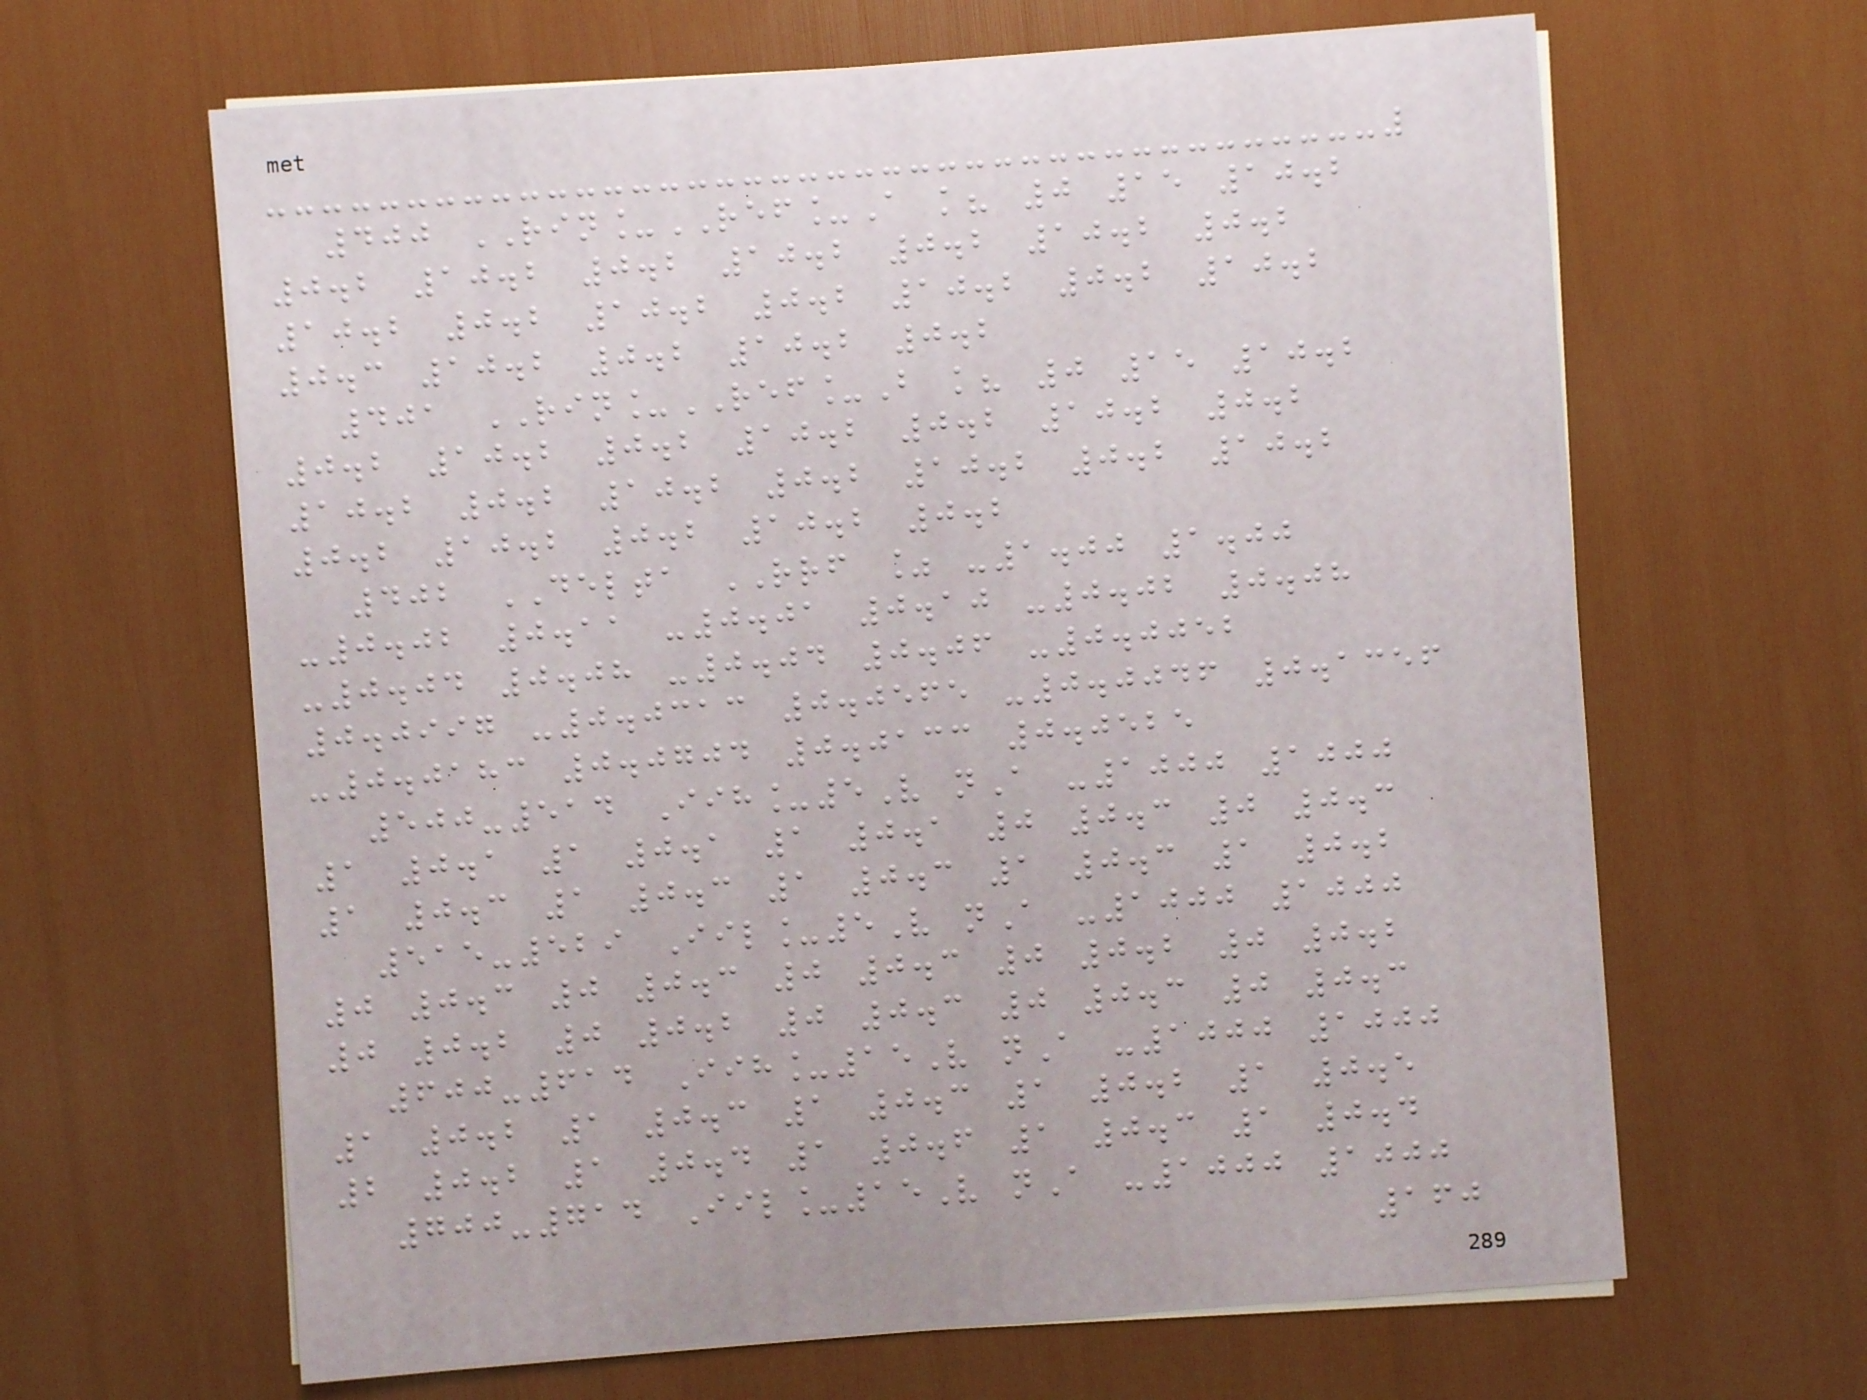400 RIN_REF_A k? 0 15 10.2
0.2 10.2 0.2 10.2 0.2 10.2 0.2
10.2 0.2 10.2 0.2 10.2 0.2 10.2
0.3 10.2 0.2 10.2 0.2
401 RIN_REF_B k? 0 15 10.2
0.2 10.2 0.2 10.2 0.2 10.2 0.2
10.2 0.2 10.2 0.2 10.2 0.2 10.2
0.2 10.2 0.2 10.2 0.2
402 DELTA RRF % -1.00 1.00
-0.02 0.11 -0.01 0.10 -0.02 0.08
-0.04 0.08 -0.04 0.06 -0.0052
0.0997 -0.0313 0.0565 -0.0046 0.1356
-0.0183 0.0704 0.0133 0.0525
500-514 Iih_5V nA -1000 1000
1 0.1 1 0.1 1 0.1 0 0.3 0 0.3
1 0.3 1 0.3 1 0.3 1 0.3 1 0.2
515-529 Iil_5V nA -1000 1000
0 0.3 0 0.3 0 0.3 0 0.2 0 0.2
0 0.2 0 0.2 0 0.3 0 0.3 0 0.3
600-614 Iih_15V nA -1000 1000
1 0.2 1 0.3 1 0.3 1 0.2 1 0.5
2 0.2 1 0.4 1 0.6 1 0.3 1 0.4
700-714 Iil_15V nA -1000 1000
160
